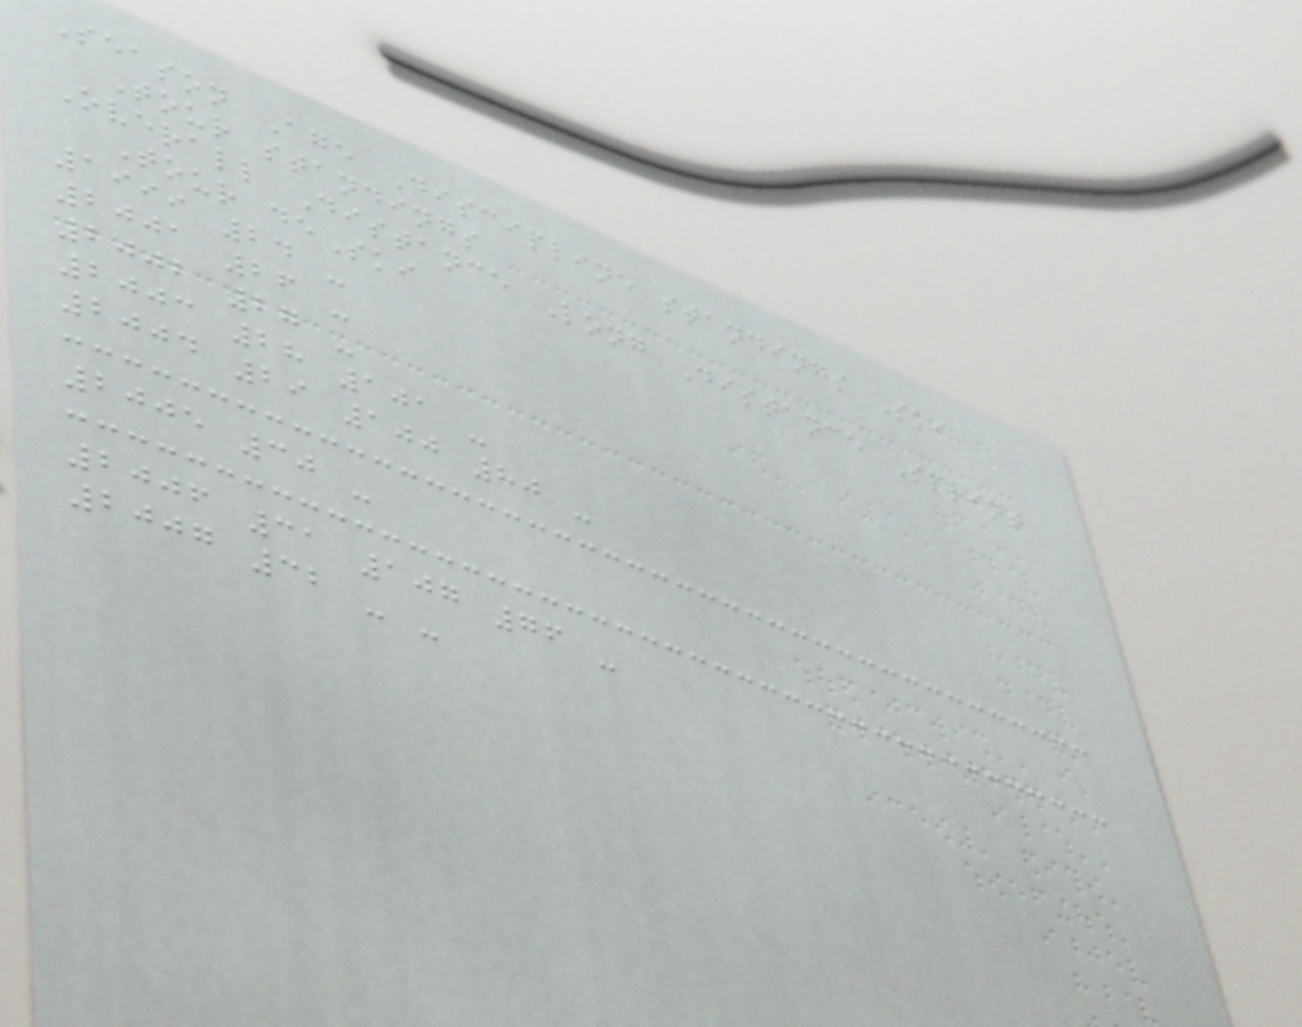Season Age Discipline standings Ski
Tour standings
Overall Distance Long Distance Sprint
Tour deSki
1999 24 -
2001 26 -
2002 27 -
2003 28 101 -
2004 29 100 80 -
2005 30 -
2006 31 107 76 -
2007 32 - -
